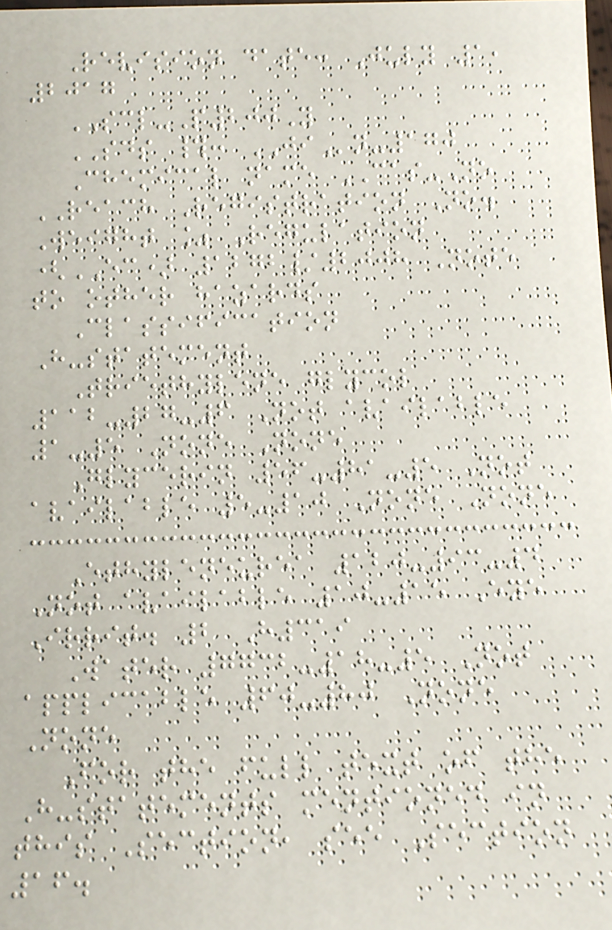Revision date: July 1,
2017
SCL-P200Y
SDS #: JIn-170
Chemical name CAS-No
REACH Registration No.
Weight % Regulation
(EC) 1272/2008 Note
to other hazards
Classification
H-statement
Triethylene glycol
112-27-6 Not available
1-5 None None
Glycerin 56-81-5 Not
available 5-10 None None
Ethyleneurea 120-93-4
Not available 10-15 Eye
Irrit. 2 H319
Water 7732-18-5 Not
applicable 60-80 None
None
For the full text of the
H-statements mentioned in
this Section, see Section
16.
